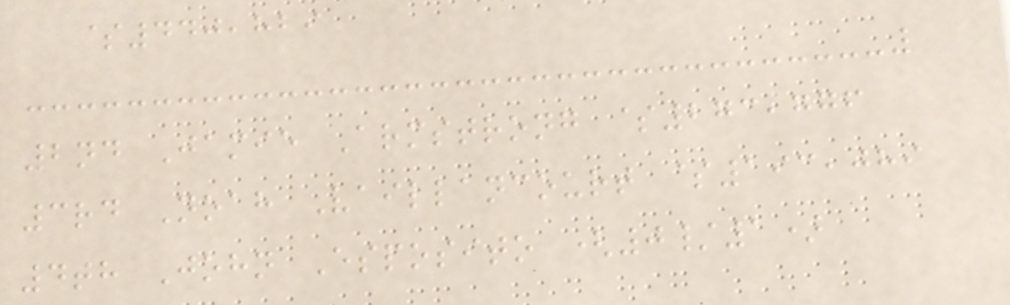$440,829
2nd Jamie Armstrong $273,776
3rd Noah Vaillancourt $193,089
4th John Esposito (0/1)
